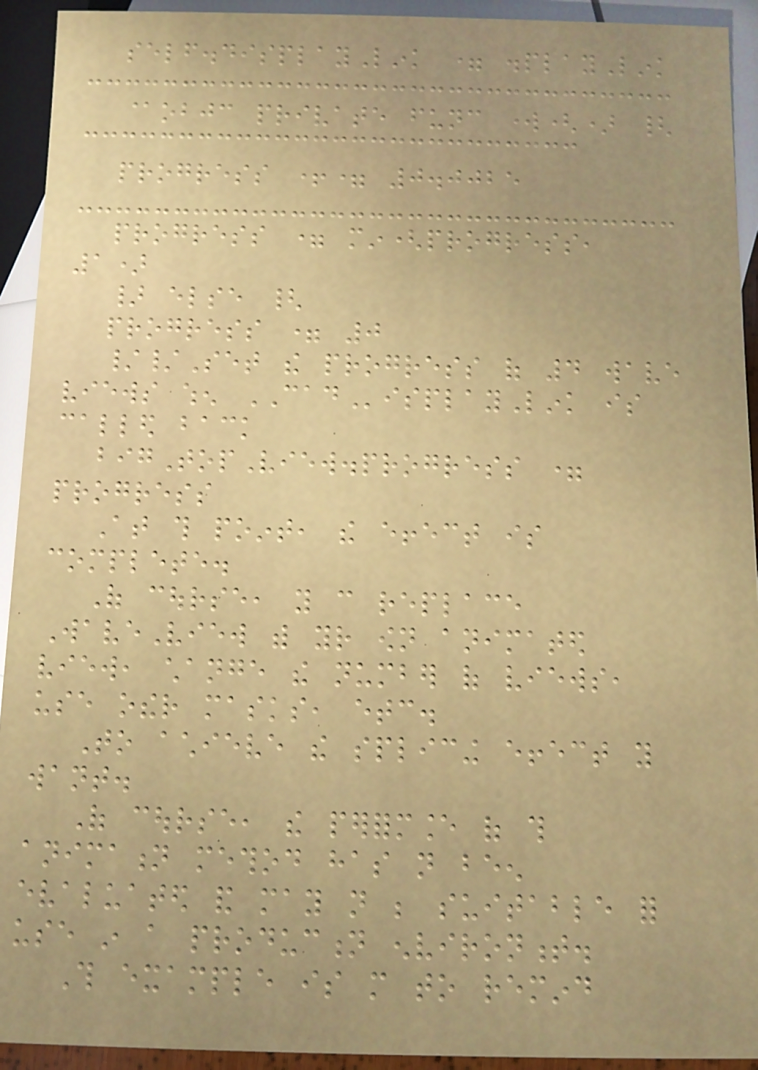self.displayLink = displayLink
@objc private func work() {
progress += 0.0025
progress = min(progress,
1)
} else {
progress = 0
//Set the progress of 4 wave
views when CADisplayLink is
called back
bigTopView.progress =
progress
At this point, the effect is
complete.
Of course, you can replace
WaveView with your own animated
view, change the number of views,
use other masks, etc.
To achieve the splicing effect you
want.
Of course, the performance of this
animation method has not been
evaluated and may not be suitable for
use in a production environment.
This example is more to remind
